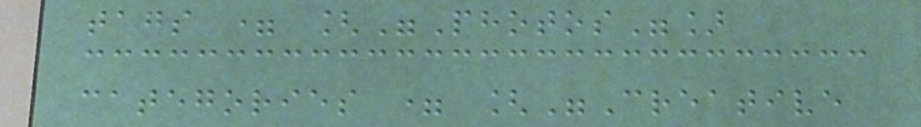tags = ["Photos"]
categories = ["Creative
